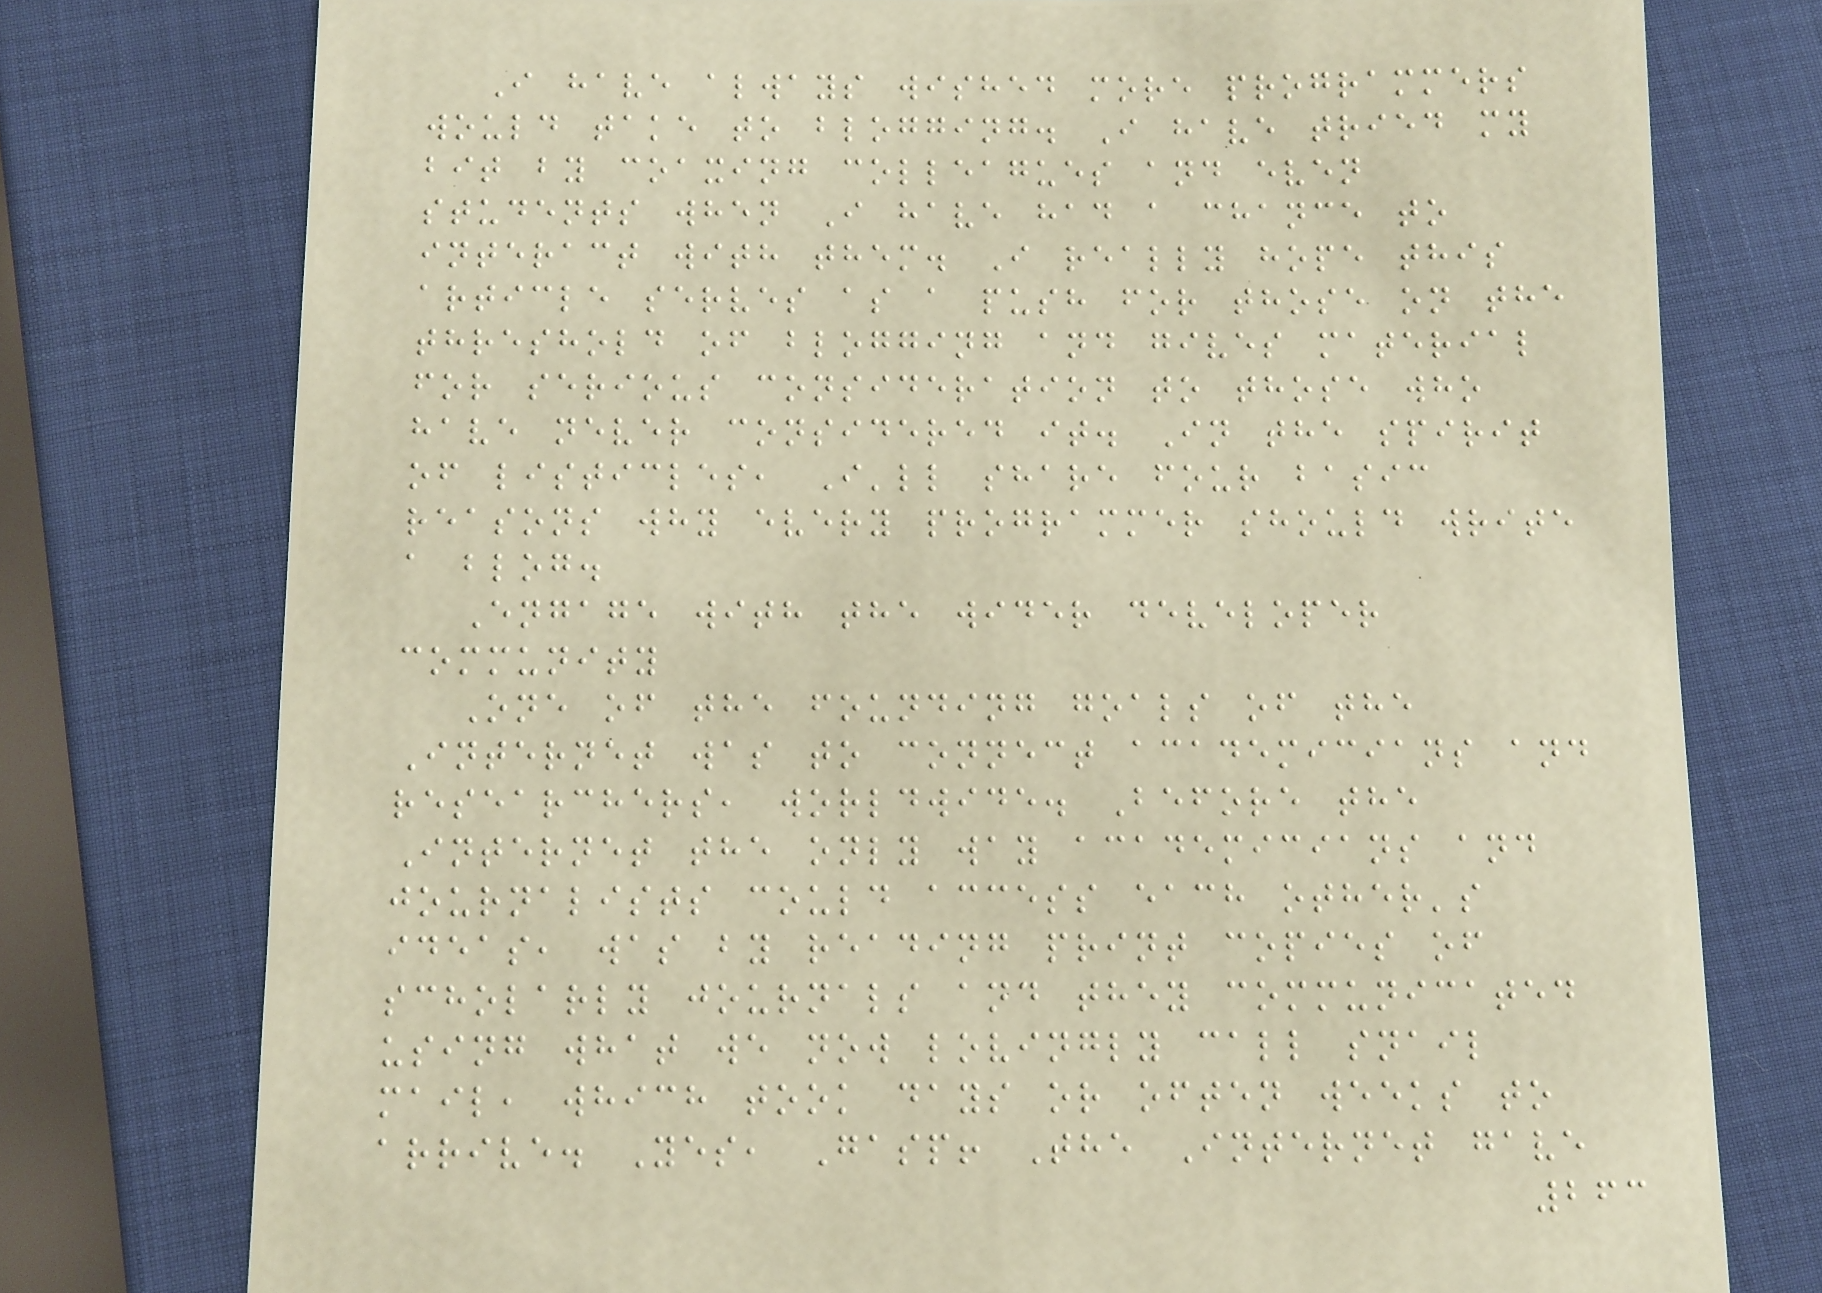I have always wished more programmers
would take to blogging. I have tried my
bit by coaxing colleagues and even
students when I have had a chance to
interact with them. I really hope this
article serves as a push for those on the
threshold of blogging and gives material
for serious consideration to those who
have never considered it. In the spirit
of listicles, I'll share four basic
reasons why every programmer should write
a blog.
Engage with the wider developer
community
One of the founding goals of the
Internet was to connect academicians and
researchers, worldwide. Before the
Internet the only way academicians and
journalists could access each other's
ideas, was by reading print copies of
scholarly journals and they communicated
using what we now lovingly call snail
mail, which took days or often weeks to
arrive. Yes, Gasp! The Internet gave
263
